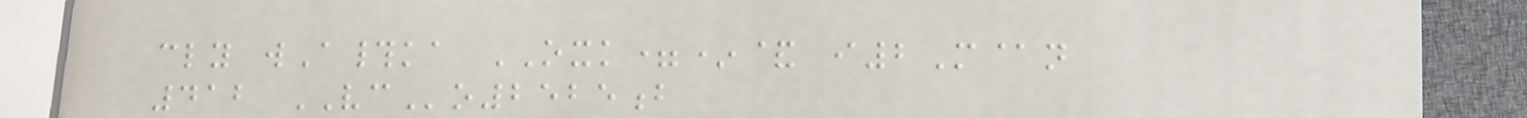cly wA#ka OXK=*& i2M@n
412 VCo2525b
